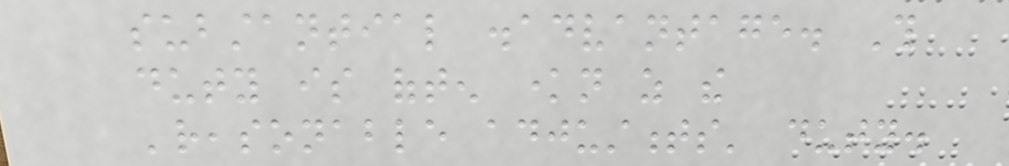substantial disadvantage. This
duty is often known as the
'reasonable adjustments' duty.
